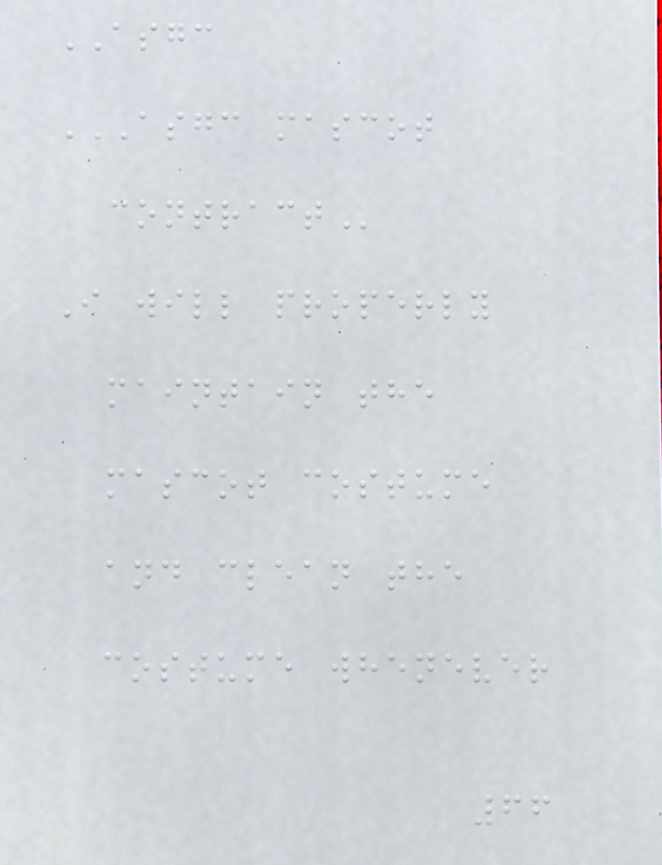ASGC
ASGC MASCOT
CONTRACT
I will properly
maintain the
mascot costume
and clean the
costume whenever
66
